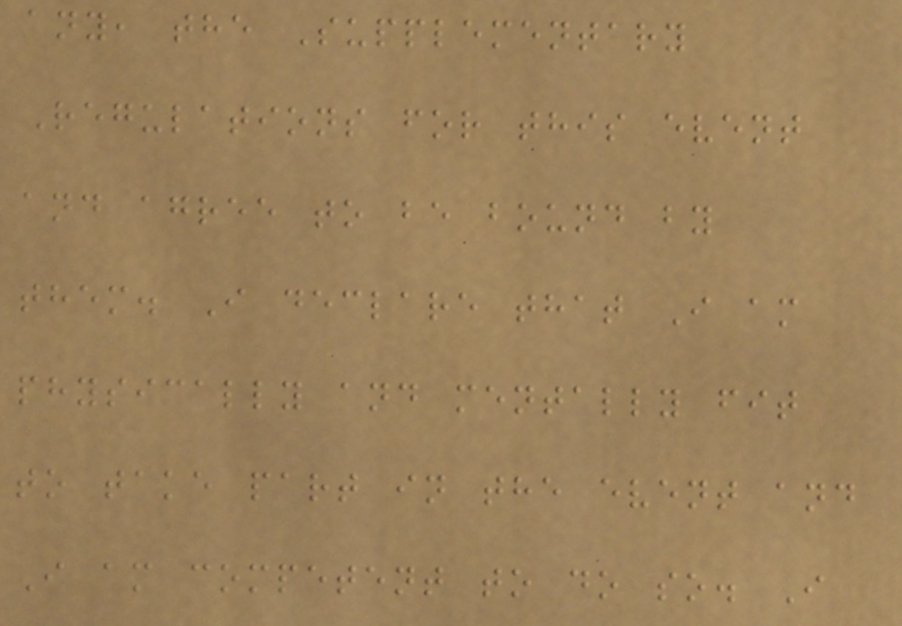any, the Supplementary
Regulations for this event
and agree to be bound by
them. I declare that I am
physically and mentally fit
to take part in the event and
I am competent to do so. I
